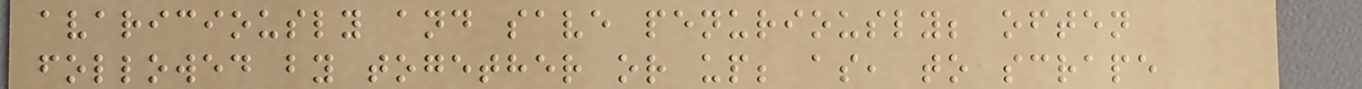avariciously and save penuriously; often
followed by together or up; as, to scrape
